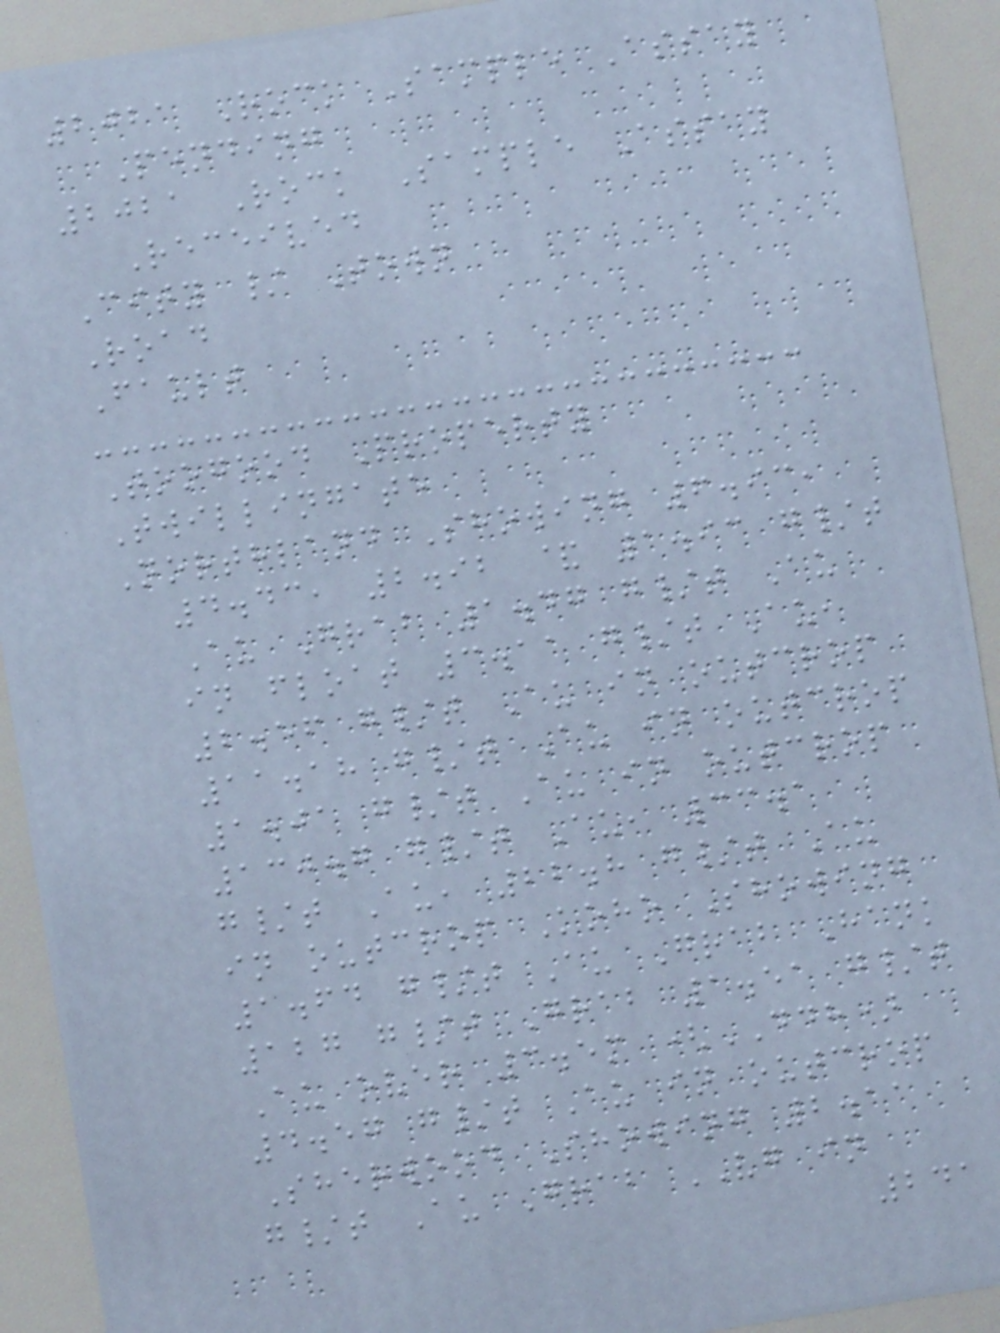2021 Rock Sample Assay
Pending
2021 Rock Sample Assay
Received
City / Town
Road
Fault
Toogood Property
Twillingate
Northland Showing 6.93,
4.43, 2.92 & 1.93 g/t
Au Grab 1.47 g/t Au
in float 3.11 g/t Au,
2.56 g/t Au in outcrop
11.18 g/t Au in outcrop
1.01 g/t Au in outcrop
130.7 g/t Au, 33.1
g/t Au, 22.8 g/t Au
in outcrop Koho Showing
1.64 g/t Au Grab Hank
127 g/t Grab 1.51 g/t
Au over 3.5m (DDH)
4.57 g/t Au in outcrop
Sherwood Showing 2.11
g/t Au Grab VG in
241
